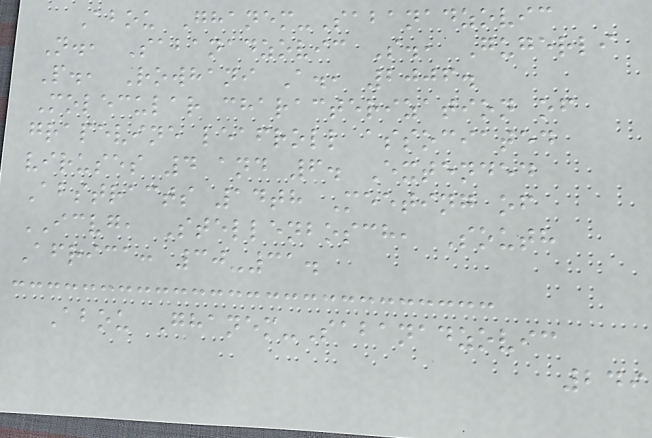Abou Ghanem-Sabanadzovic
N., Sabanadzovic S., Gugerli
P., Rowhani A., 2006.
Molecular characterization of
grapevine leafroll associated
viruses 4 and 6. Extended
Abstracts 14th Meeting of
ICVG, Stellenbosch, South
Africa: 30-31.
Abou Ghanem-Sabanadzovic
249
